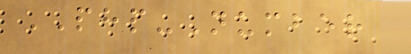PHP-Number
